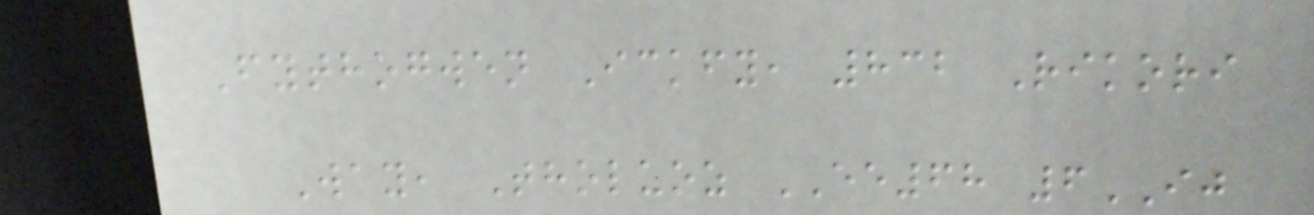Fythogwen Ickfy, 832 Rikori
Way, Tholuoz EE68 6IJ
